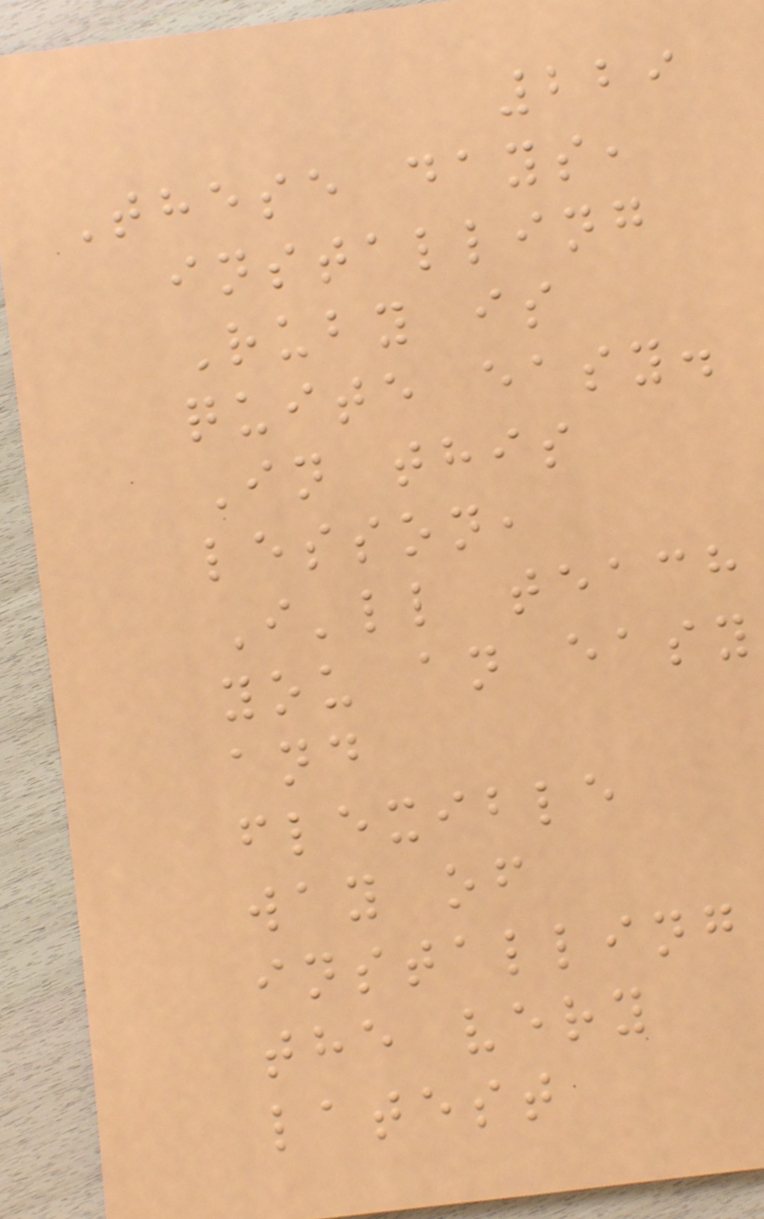229
These days,
installing
Ruby is
quite easy.
In this
lesson,
I'll teach
you an easy
and
flexible
way of
installing
the very
latest
